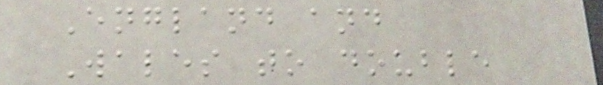England and
Wales to double
